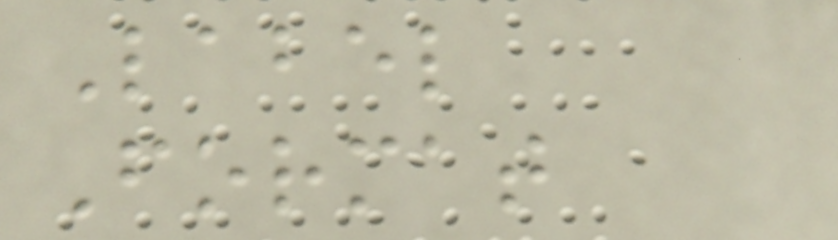Label
Format
